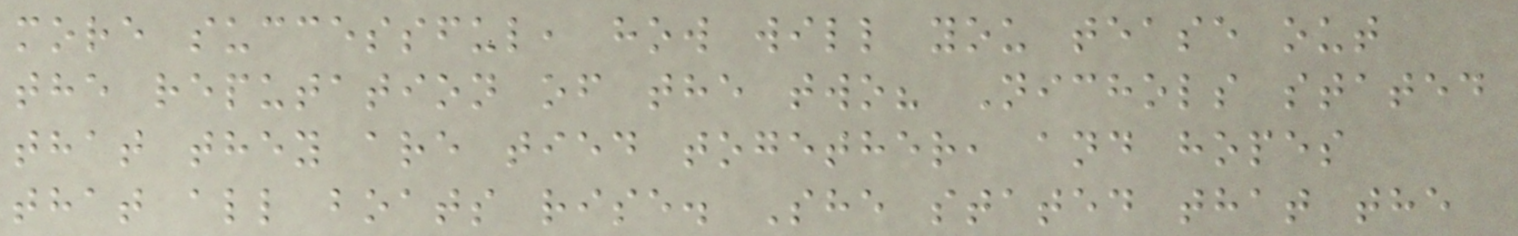more successful, how will you tease out
the reputation of the two? Nichols stated
that they are tied together, and hopes
that all boats rise. She stated that the
